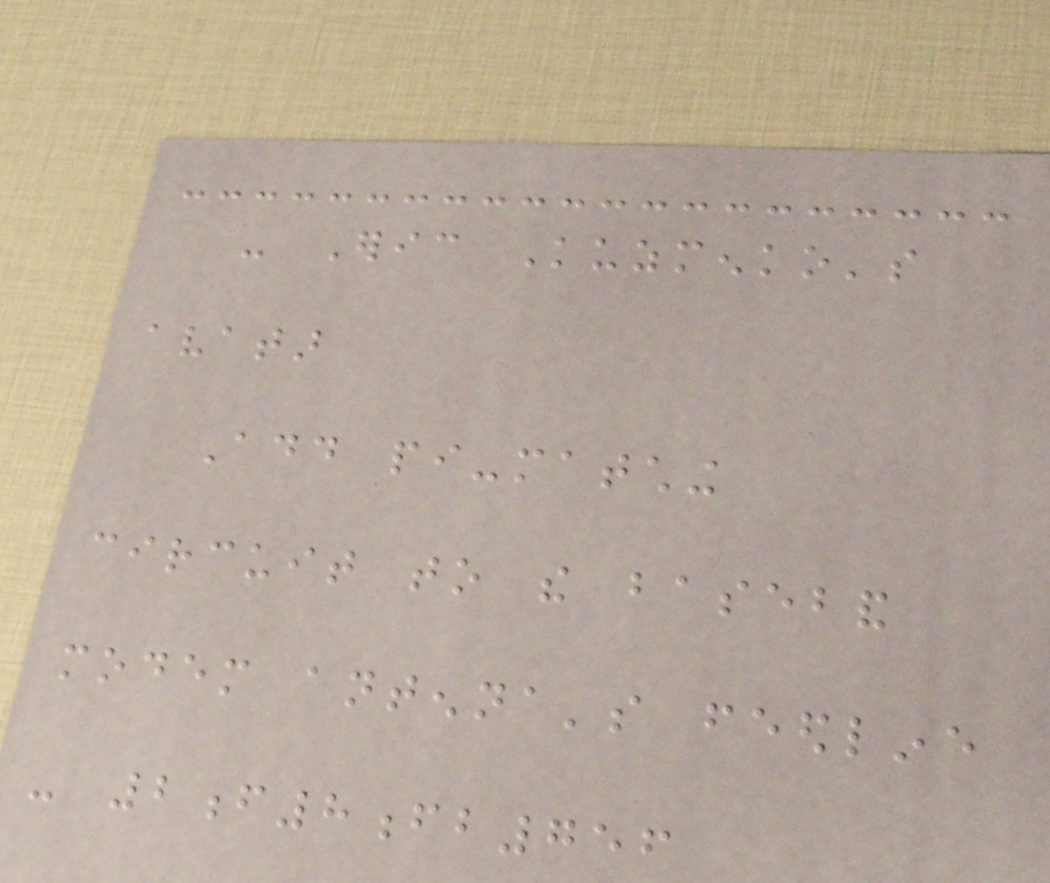- Eric Kuzmenko's
avatar
Add pi-matching
circuit to the baseband
modem antenna's feedline
- 2f8fb756
